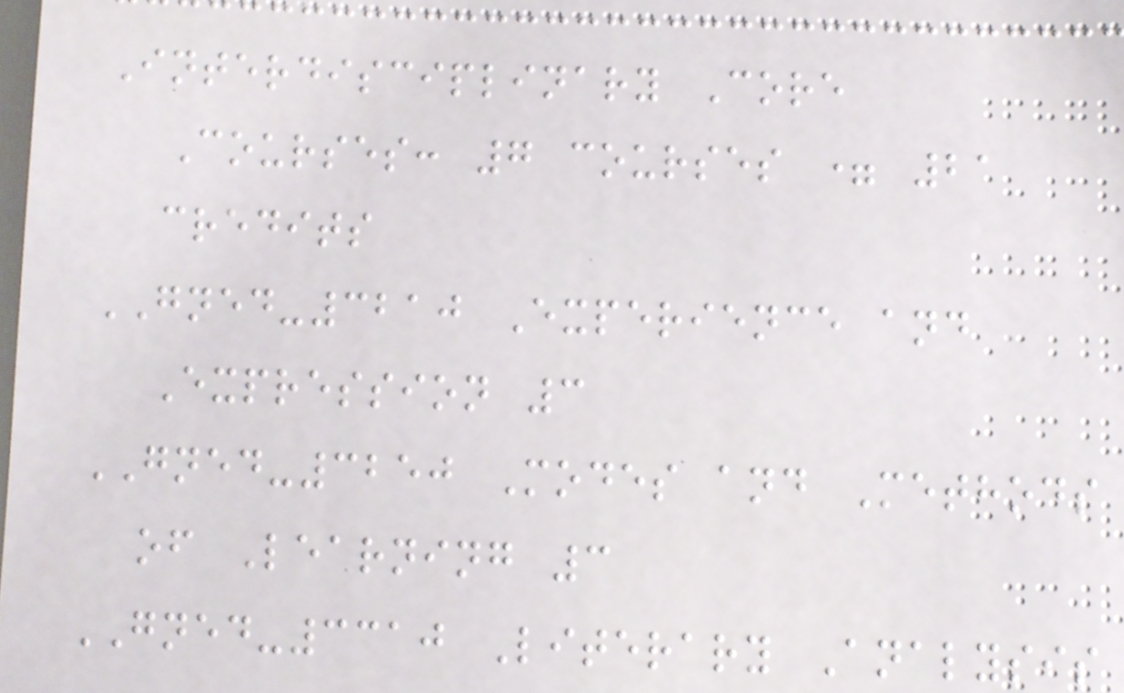Interdisciplinary Core
Courses: 7 courses = 21
credits
GNED-3210 Experience and
Expression 3
GNED-3250 Modes and Methods
of Learning 3
GNED-3310 Literary Analysis
